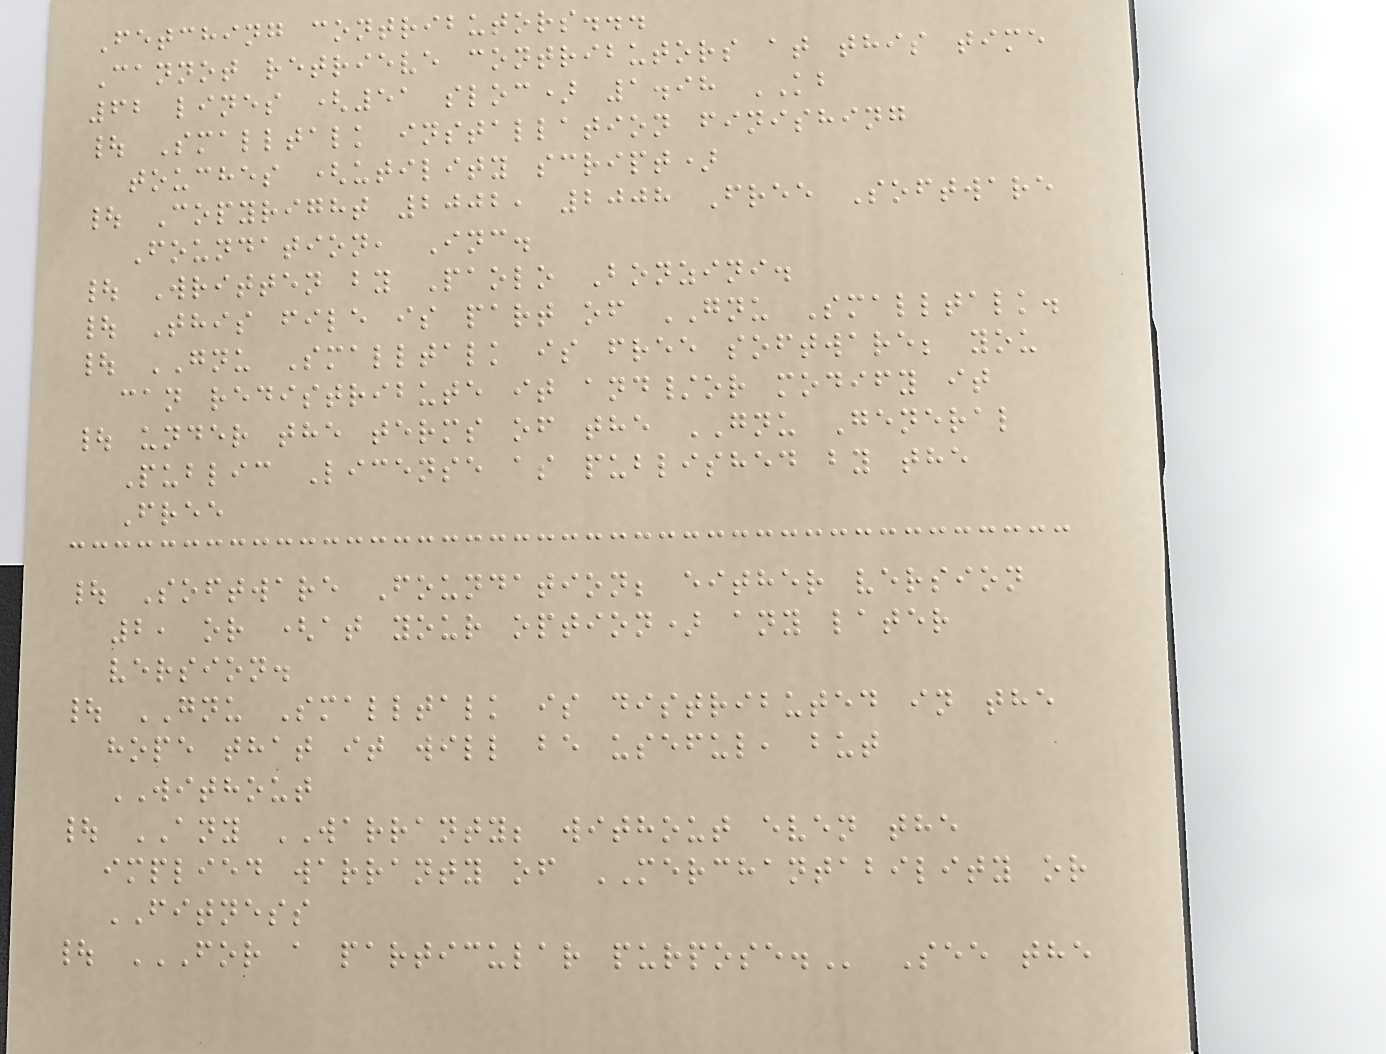Fetching contributors...
Cannot retrieve contributors at this time
62 lines (51 sloc) 1.98 KB
| Smalltalk installation finishing
touches (utility script)
| Copyright 2002, 2008 Free Software
Foundation, Inc.
| Written by Paolo Bonzini.
| This file is part of GNU Smalltalk.
| GNU Smalltalk is free software; you
can redistribute it and/or modify it
| under the terms of the GNU General
Public License as published by the
Free
| Software Foundation; either version
2, or (at your option) any later
version.
| GNU Smalltalk is distributed in the
hope that it will be useful, but
WITHOUT
| ANY WARRANTY; without even the
implied warranty of MERCHANTABILITY or
FITNESS
| FOR A PARTICULAR PURPOSE. See the
